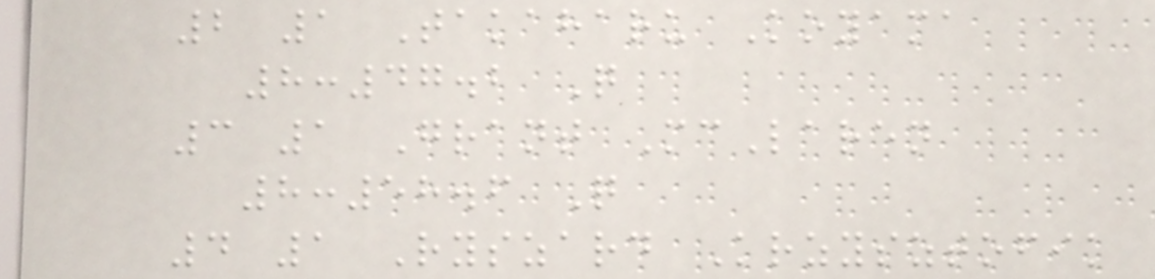2 1 Takaharu Koyama
8:47.2 Q
3 1 Grant McLaren
8:58.6 Q
4 1 Ryszard Krzysztofik
